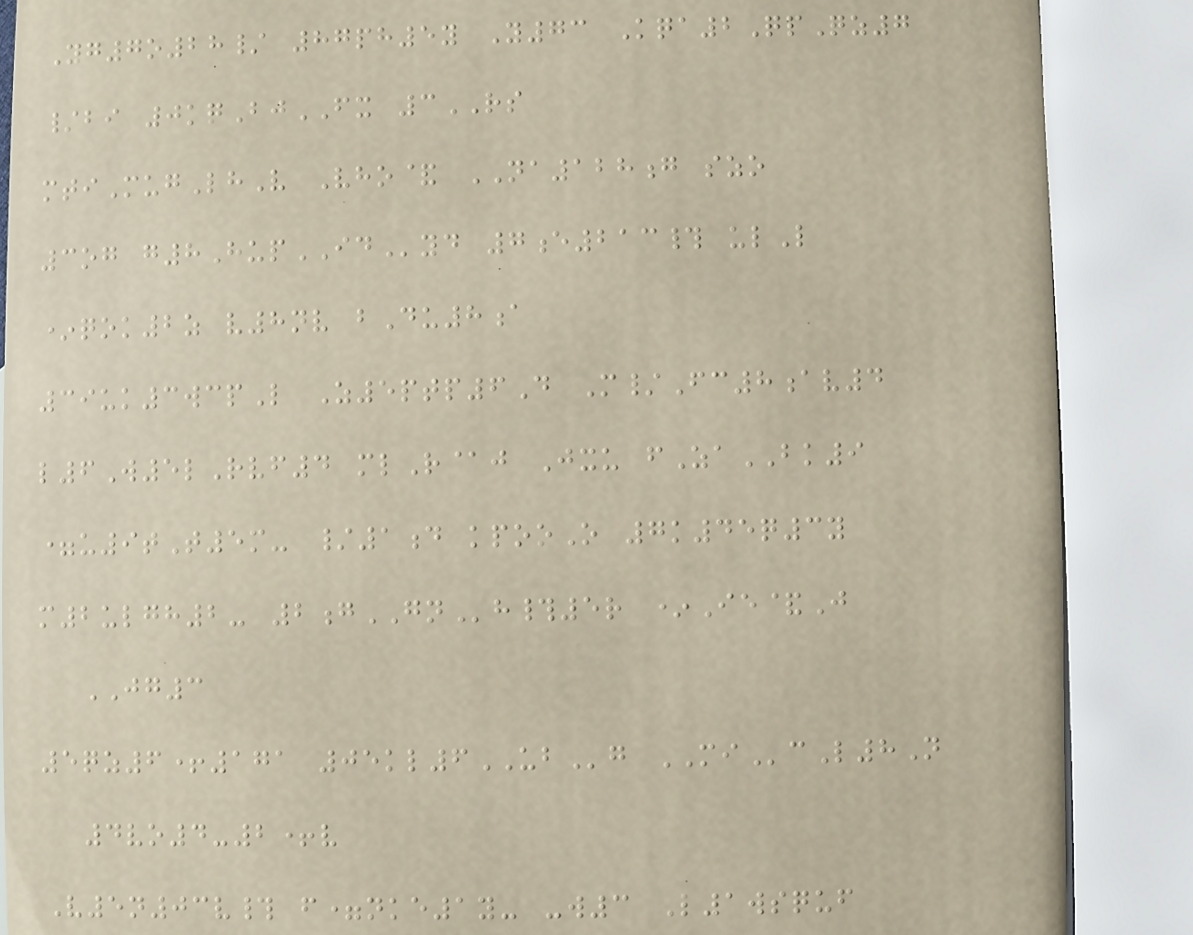Yg7o28/ 87ph5y Y73 Kqa2QpQz7
/bi 0kqBjFX 3RS
mtiMugLhV Vho& NA128g szo
3og g8HupIDyd 7e213# ulL
*qok2z v8nv bDu8a
39uk3wcpL Z5ptp6D M/Fc8av4
l6W5lRvf4 mlR@j Jxu fZaBK9
=u9tT5m- /1d kpooO 7k45q3y
m2ulgh2- 2gGNh#5r *Ie&J
JG3
5qz6+171 05kl6UBg MIcL8N
4vo4-2+v
V5n03v# f=nke1y- -w3 L1wsquf
